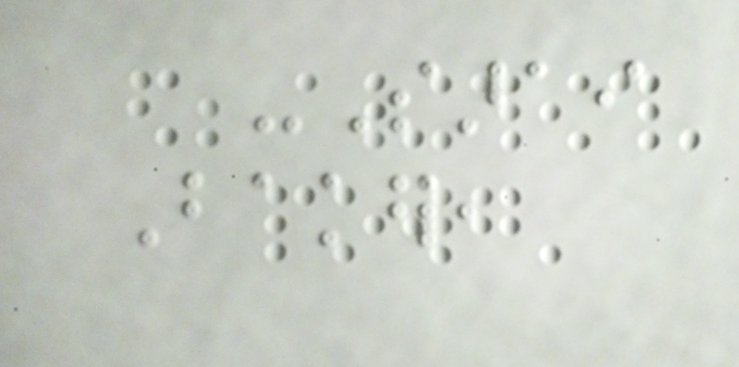-Sarai
Baker,
